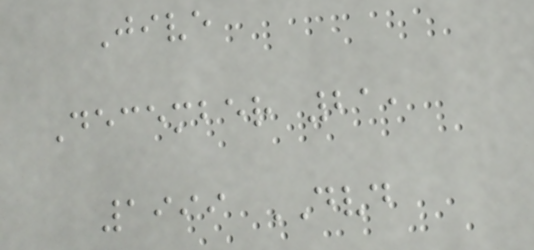Jive
December 21,
1999 DVD
